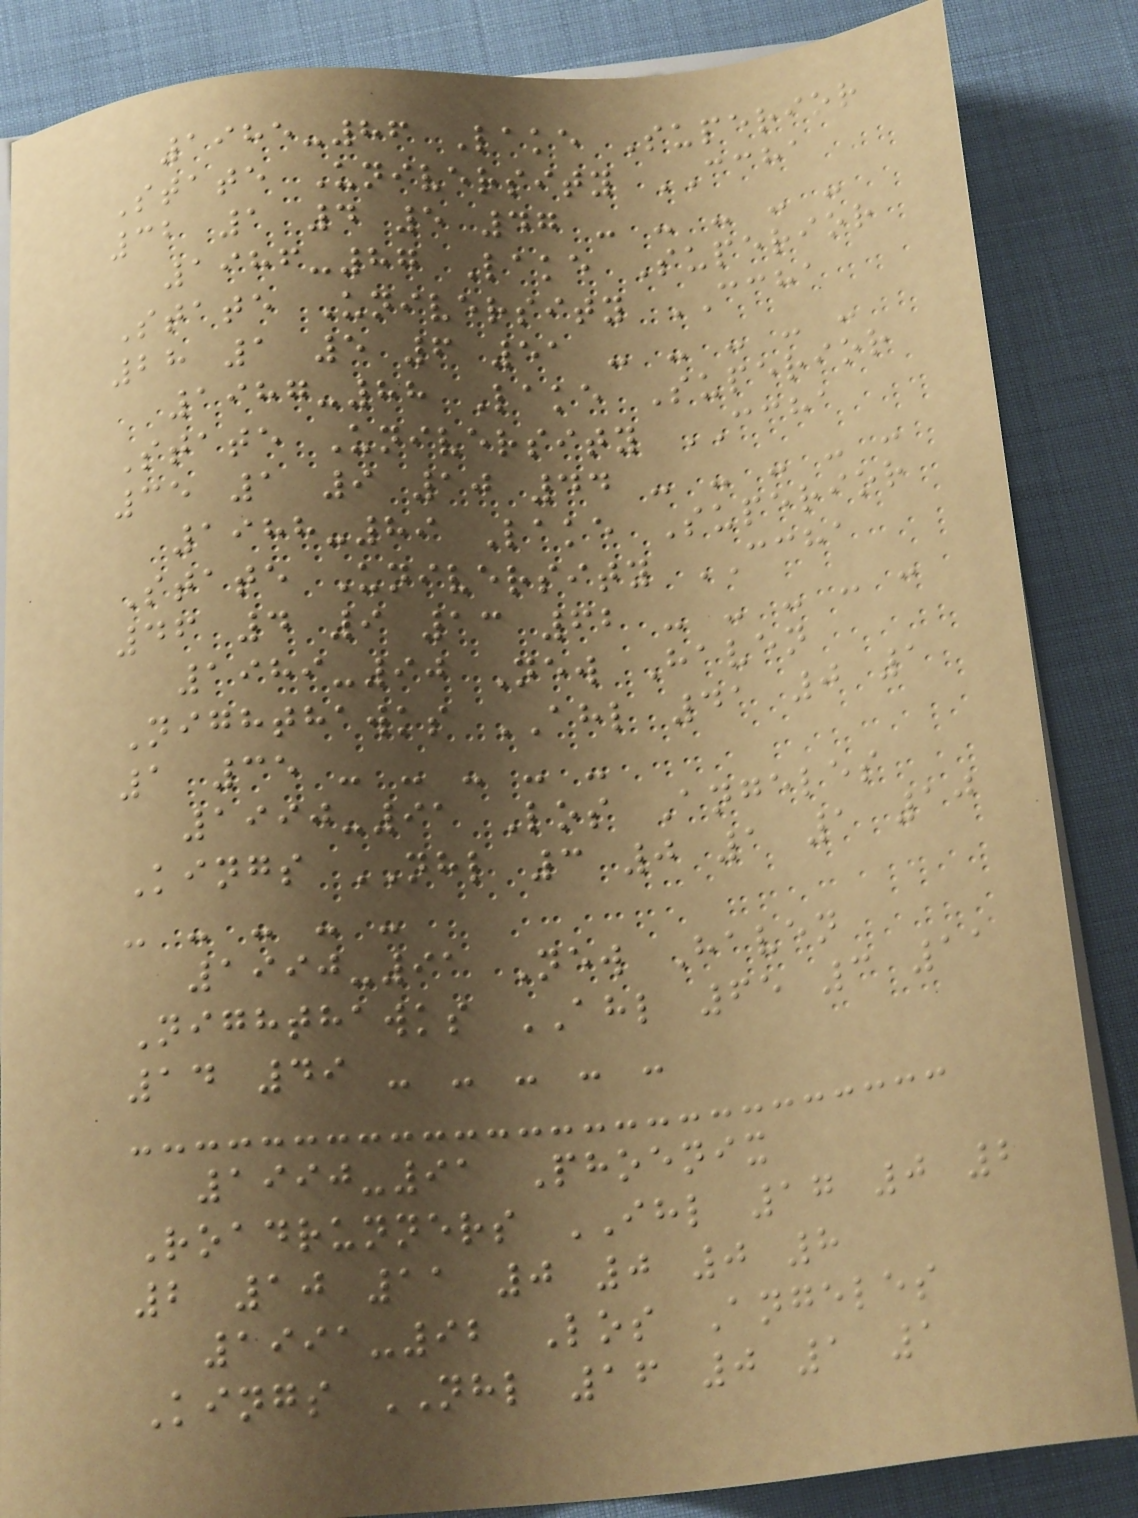1985-86 Lake Superior
State University CCHA
32 1 4 5 47 - - - - -
1986-87 Lake Superior
State University CCHA
28 1 5 6 51 - - - - -
1987-88 Lake Superior
State University CCHA
35 1 9 10 44 - - - - -
1988-89 Lake Superior
State University CCHA
46 4 9 13 62 - - - - -
1989-90 New Haven
Nighthawks AHL 41 0 1
1 35 - - - - -
1990-91 Los Angeles
Kings NHL 3 0 1 1 10
- - - - -
1990-91 New Haven
Nighthawks AHL 65 3 11
14 49 - - - - -
1990-91 Phoenix
Roadrunners IHL 17 0 2
2 10 11 0 0 0 8
1991-92 Los Angeles
Kings NHL 16 0 1 1
